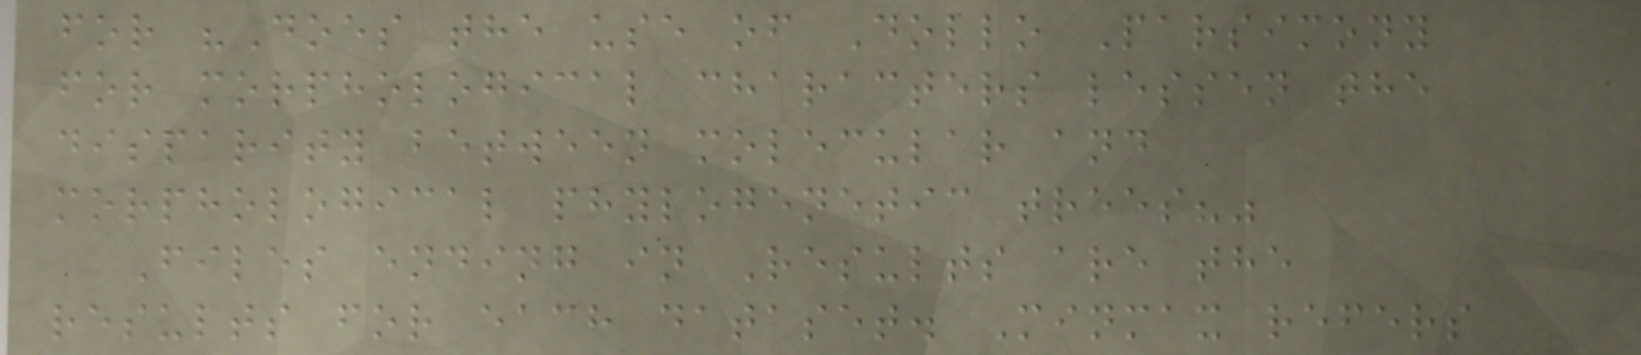for "Does the use of Dollo Parsimony
for morphological characters lessen the
disparity between molecular and
morphological phylogenetic trees?"
Files ending in Results are the
results for each dataset. Minmax refers
